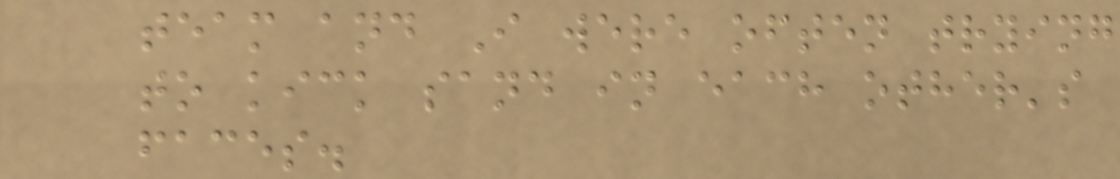team and I were often trying
to kick sand in each other's
faces.
